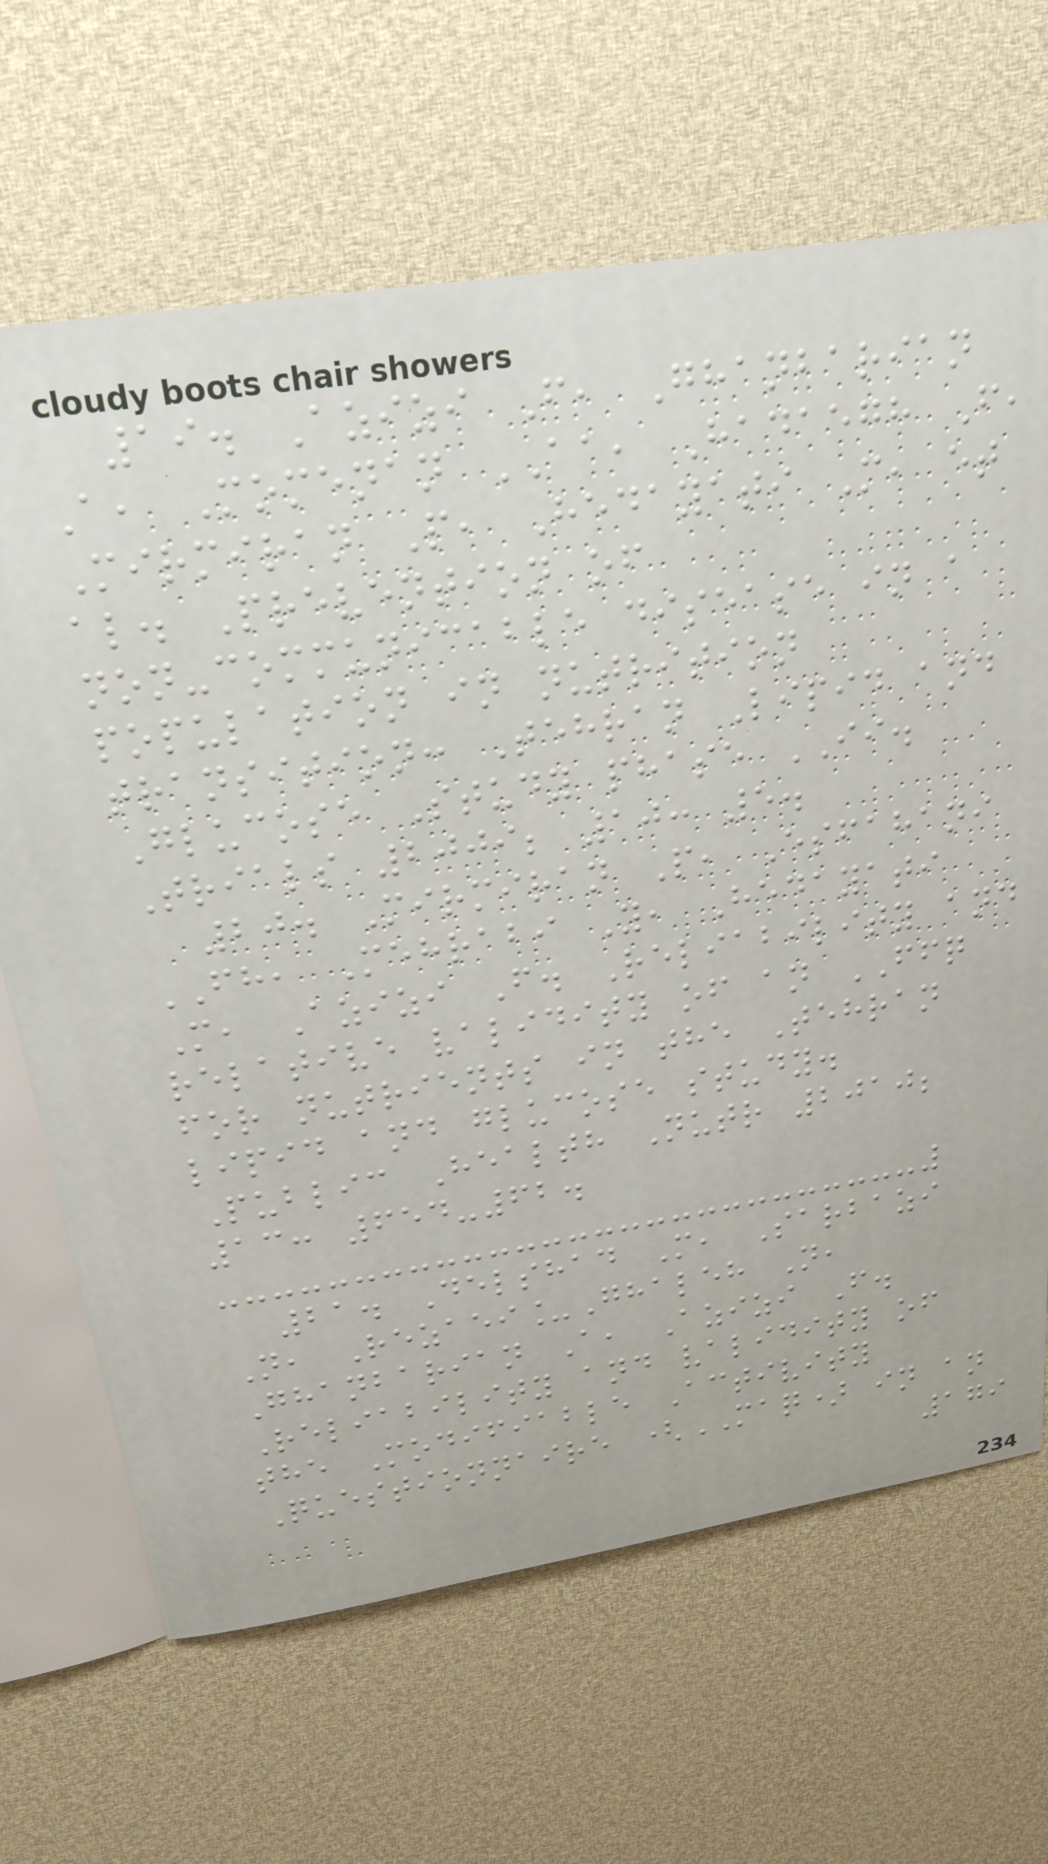19. Azizi F, Ghanbarian
A, Momenan AA, Hadaegh F,
Mirmiran P, Hedayati M, et
al. Prevention of
non-communicable disease in a
population in nutrition
transition: Tehran Lipid and
Glucose Study phase II.
Trials 2009; 10: 5.
20. Mirmiran P, Esfahani
FH, Mehrabi Y, Hedayati
M, Azizi F. Reliability and
relative validity of an FFQ
for nutrients in the Tehran
lipid and glucose study.
Public Health Nutr 2010;
13: 654-62.
21. Delshad M, Sarbazi
N, Rezaei_Ghaleh N,
Ghanbarian A, Azizi F.
Reliability and validity of
the Modifiable Activity
Questionnaire (MAQ) in an
179
